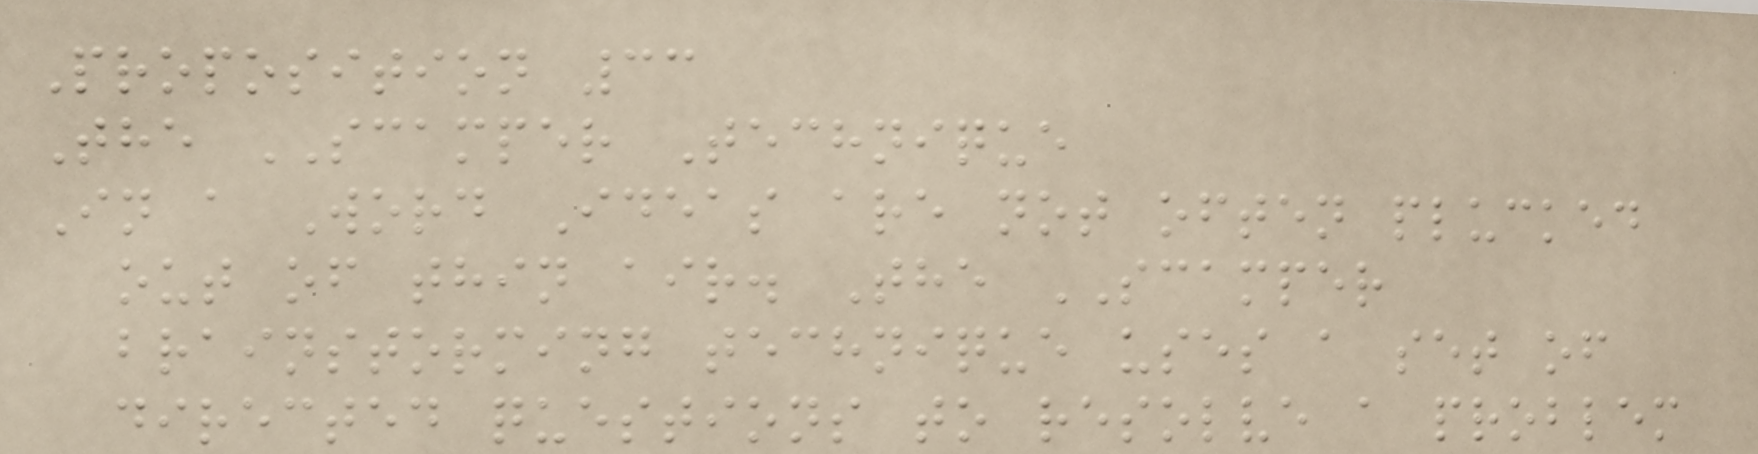Proposition 33
The SCAMPER Technique
In a Word Ideas are not often plucked
out of thin air. The SCAMPER
brainstorming technique uses a set of
directed questions to resolve a problem
